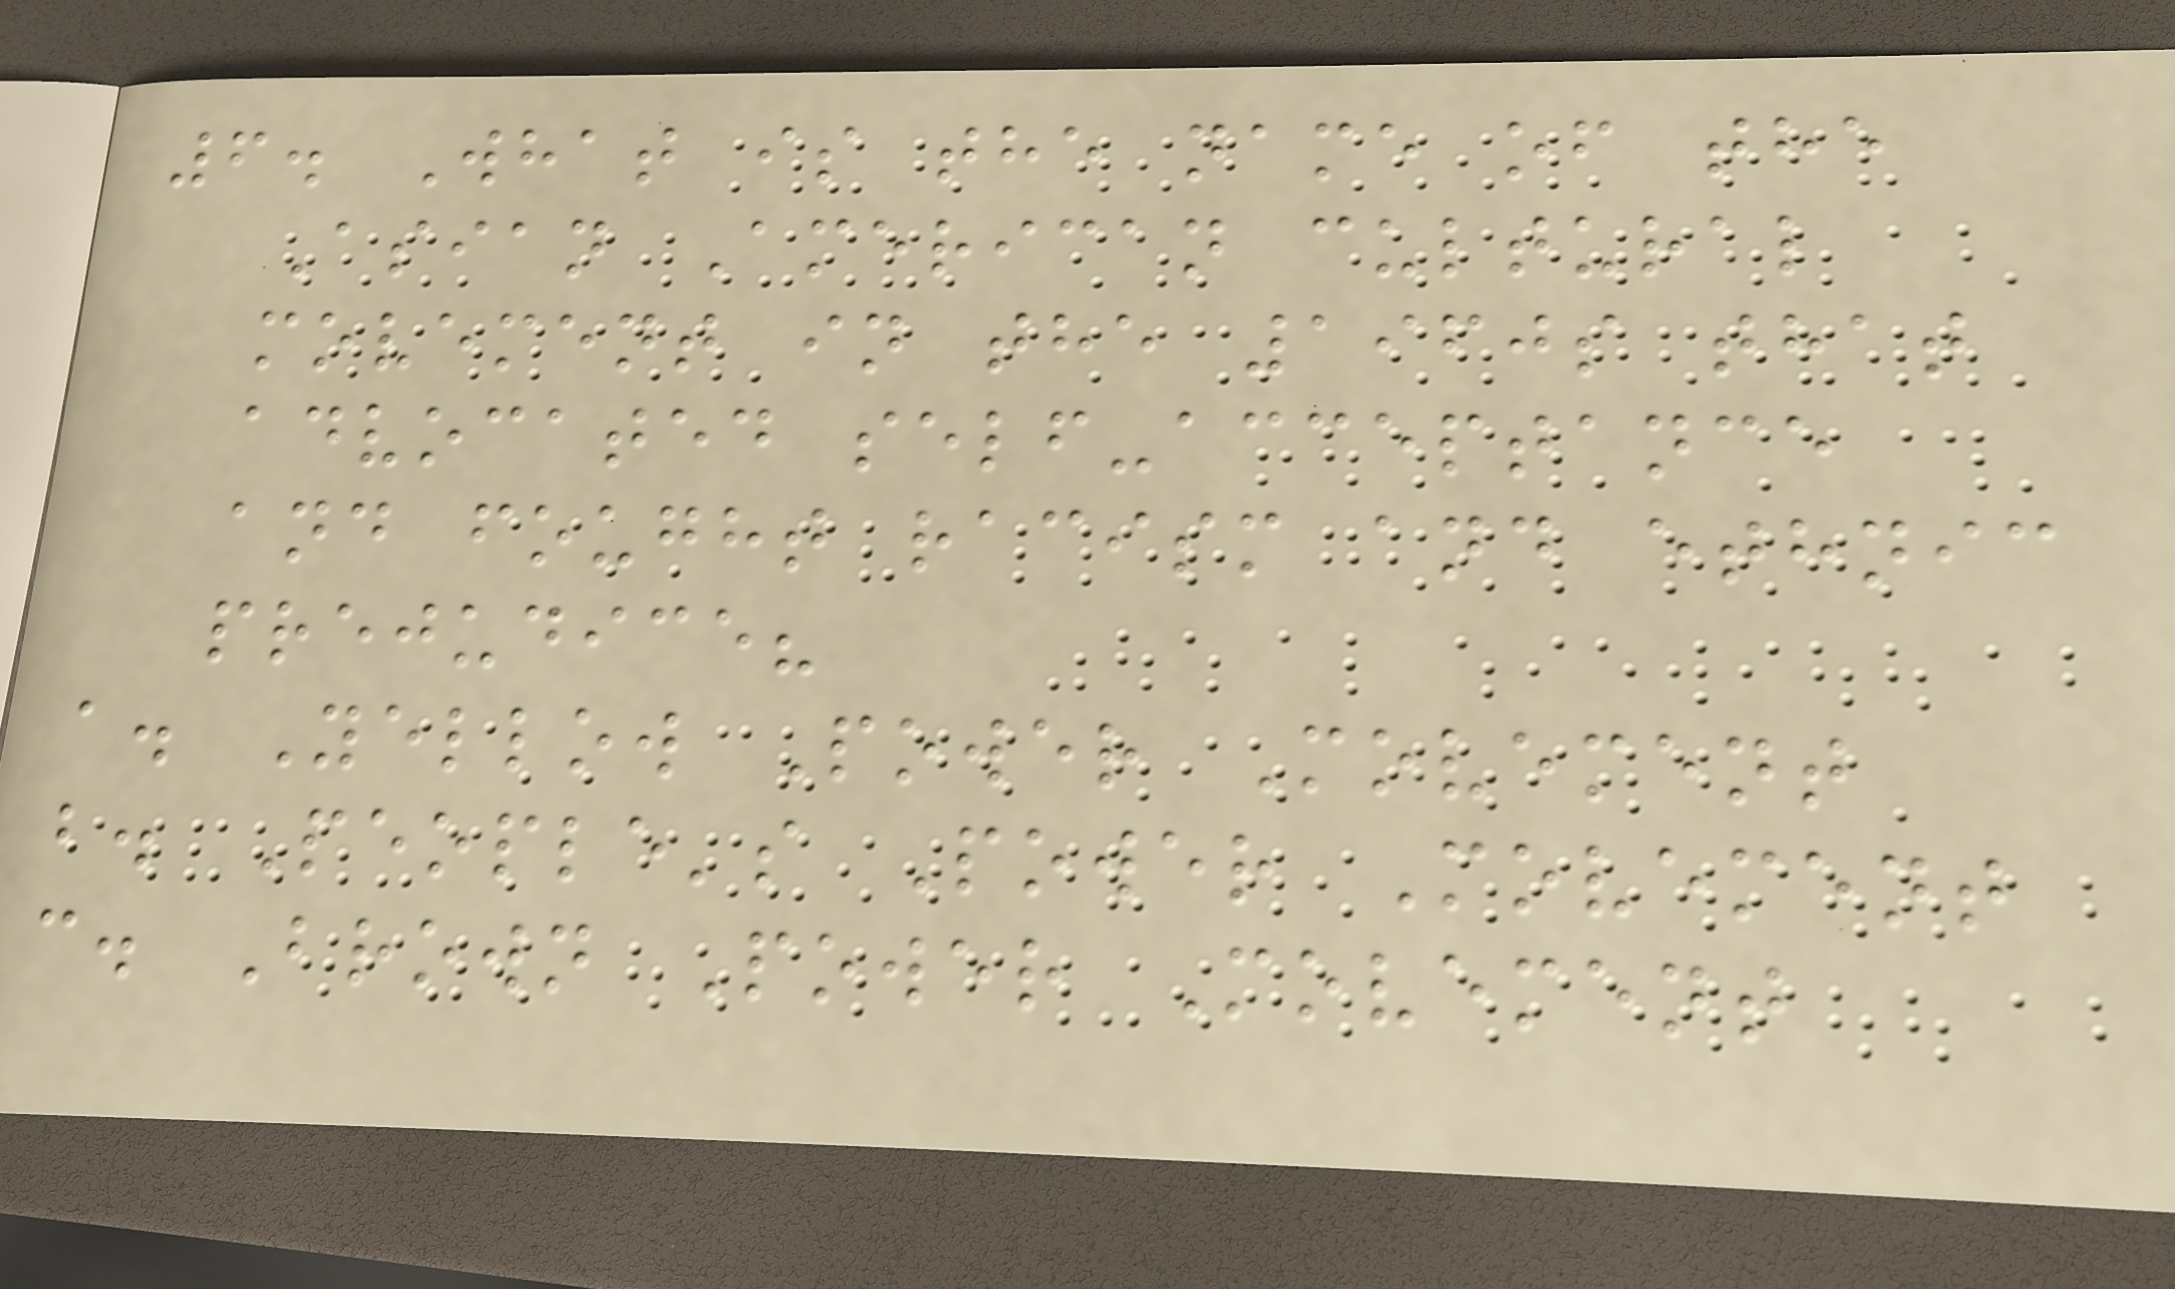6. What is the name of the
Asian American cultural
movement in the 1960s that
advocated self-acceptance
and fought racism and ethnic
prejudice?
a. Yellow Power Movement
b. People's Power Movement
c. Brown Power Movement
